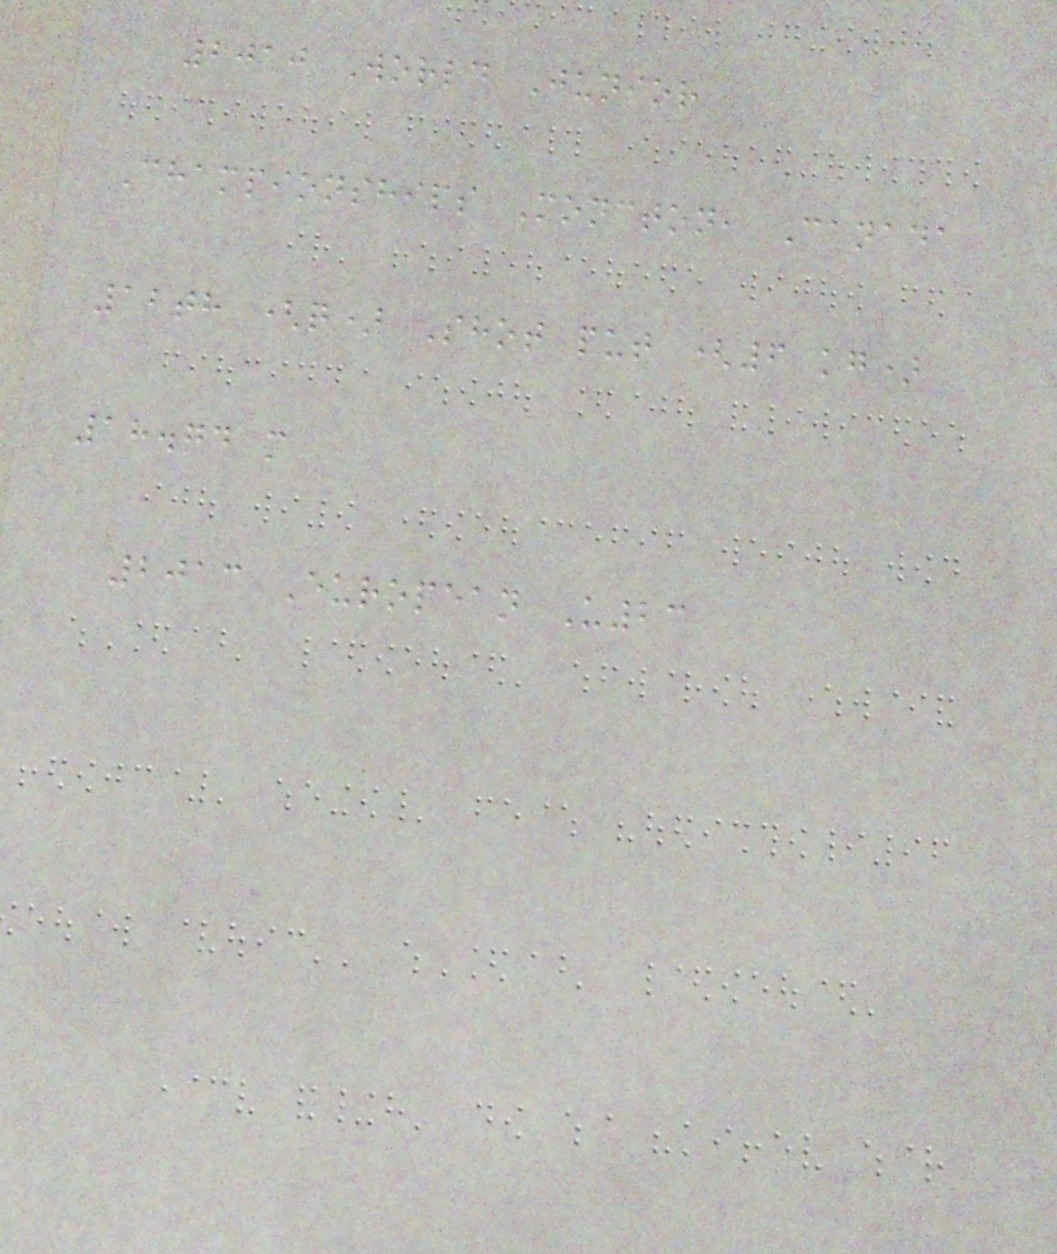2010 World Junior
Championships Moncton, Canada
12th (q) Shot put (6 kg)
18.74 m
2013 European U23
